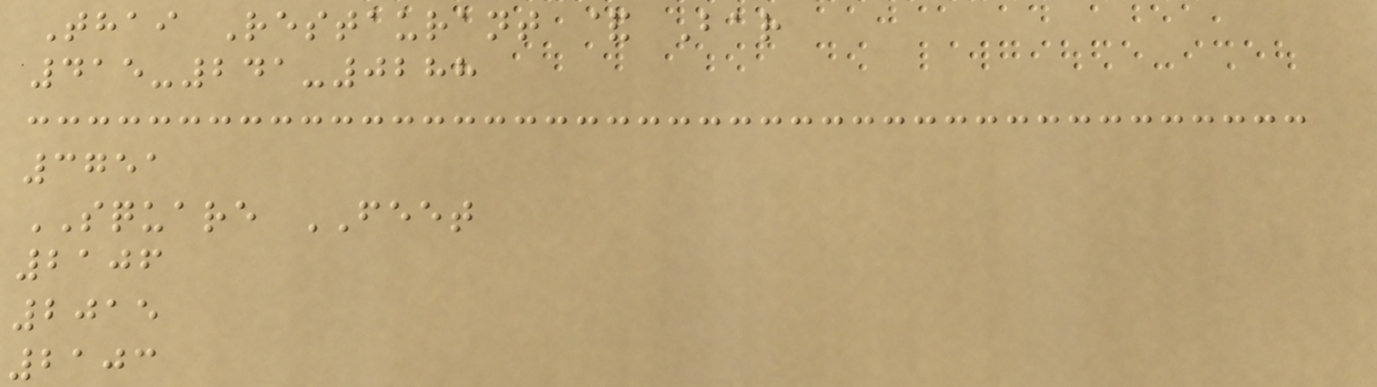Thai Restaurant & Bar
415-241-0288
3751
SQUARE FEET
2106
2015
2103
